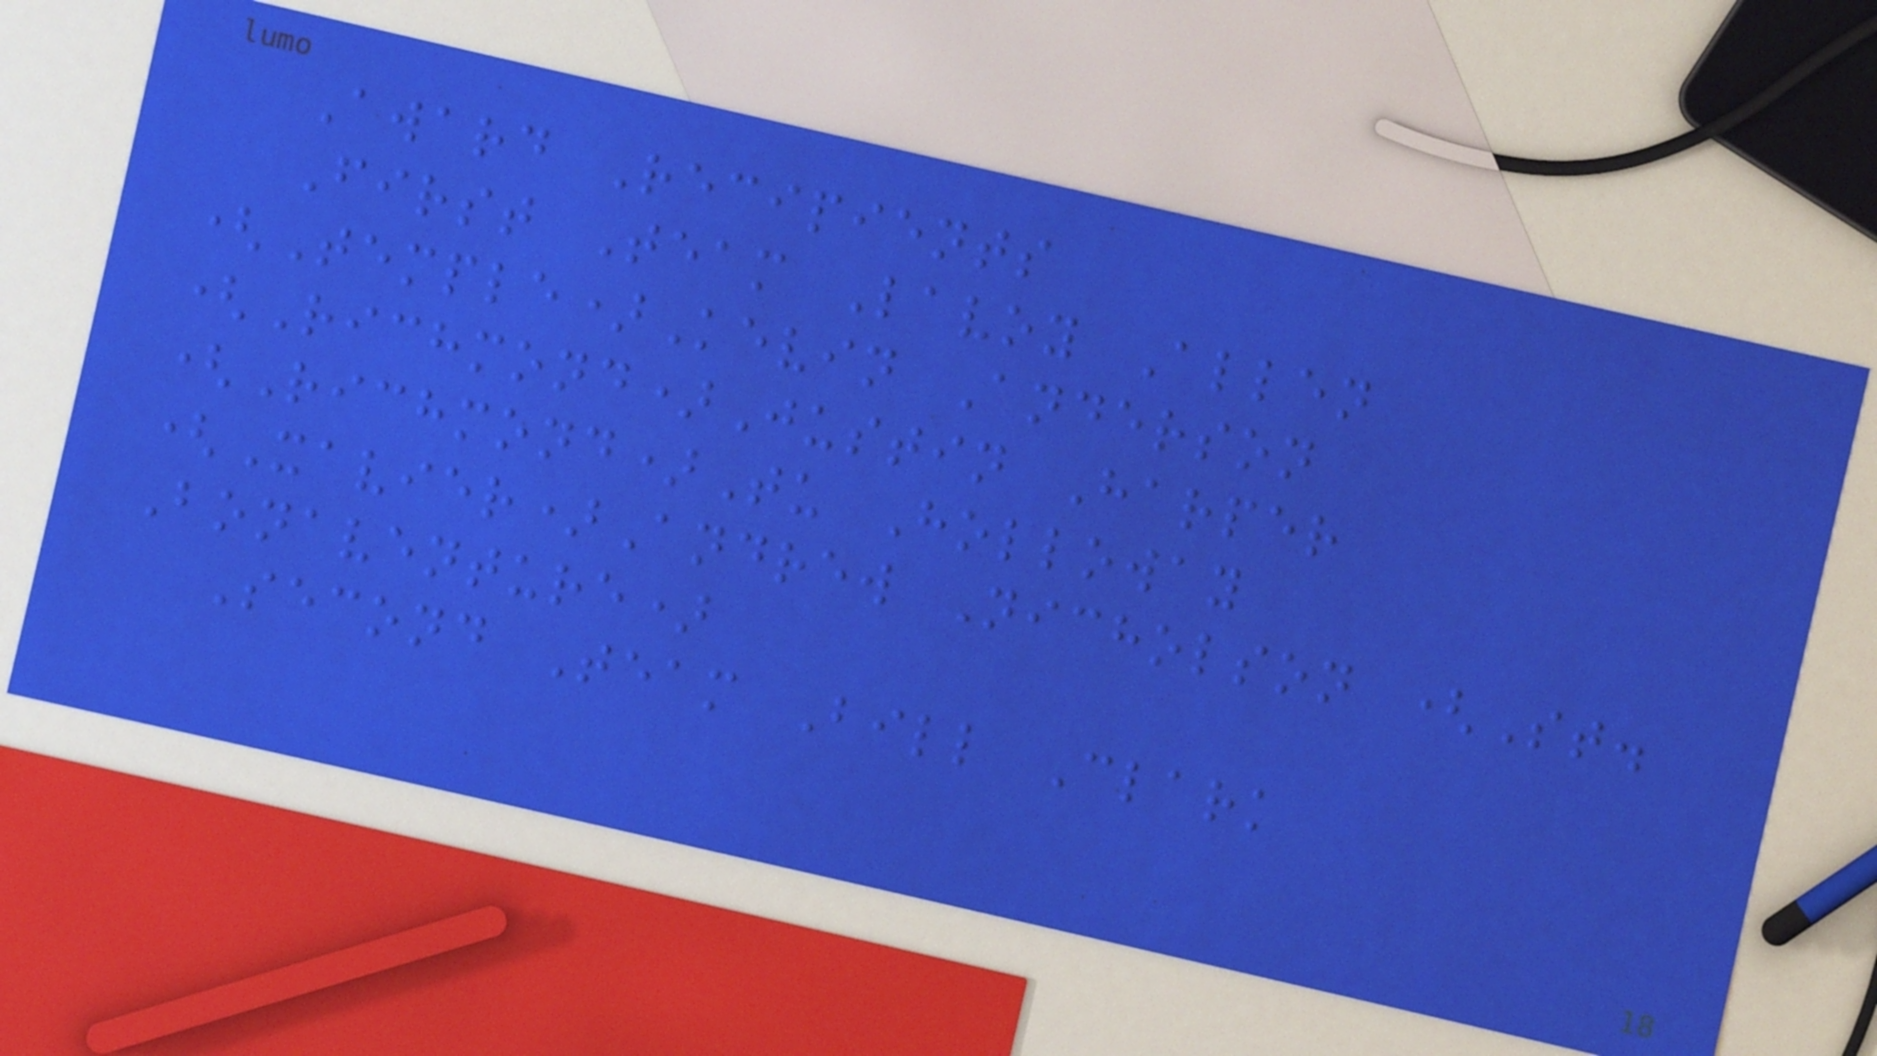Award Recipients
First Team Lavoy Allen
(Temple)Kevin Anderson
(Richmond)Justin Harper
(Richmond)Tu Holloway
(Xavier)Andrew Nicholson (St.
Bonaventure)
Second Team Bill Clark
